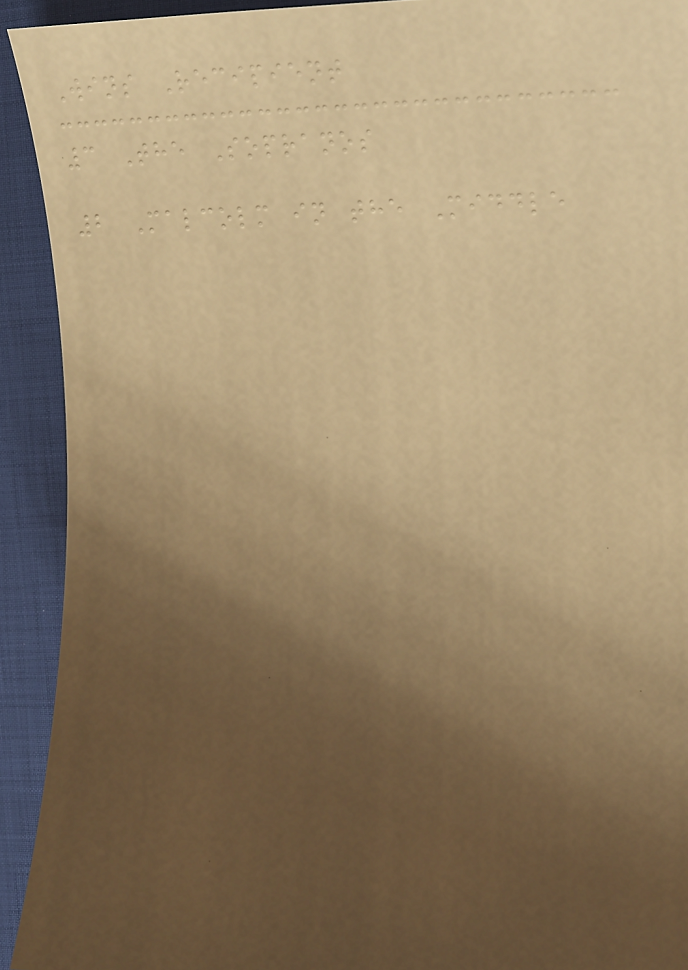Wins Recipient
3 The Sopranos
2 Malcolm in the Middle
